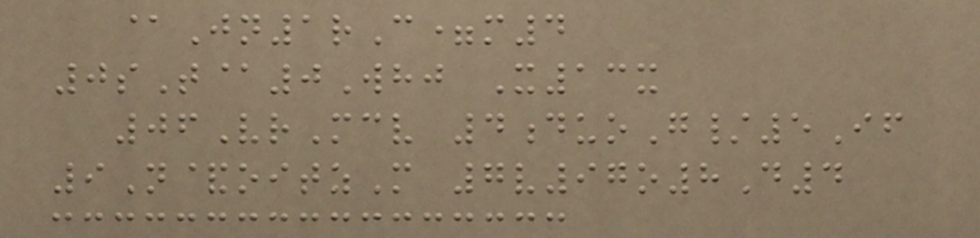@Jn1rC=m4
0sT@0Whj X13x
06VrMcv 4duoG/5If
9N&oitzM 7v97o8D4
